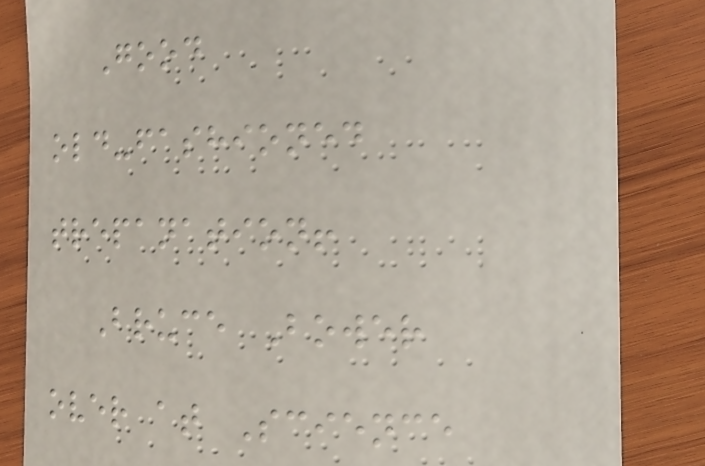Good
old-fashioned
trepanation!
Bruce Bower
over at Science
